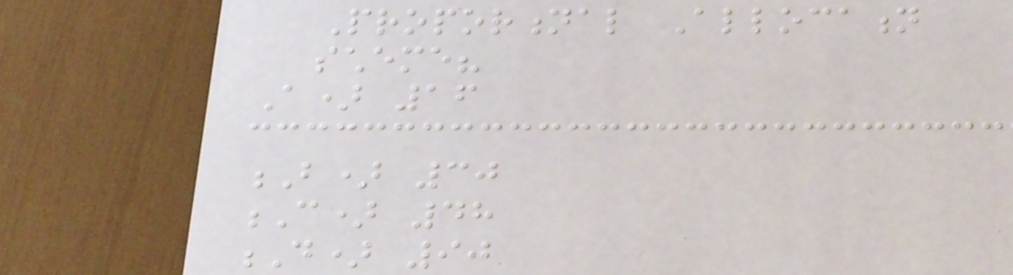Proportional Allocation
scheme?
A) 16
B) 30
C) 48
D) 90
